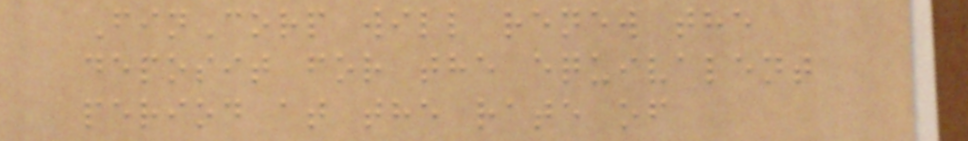FinCorp will renew the
deposit for the equivalent
period at the rate of
